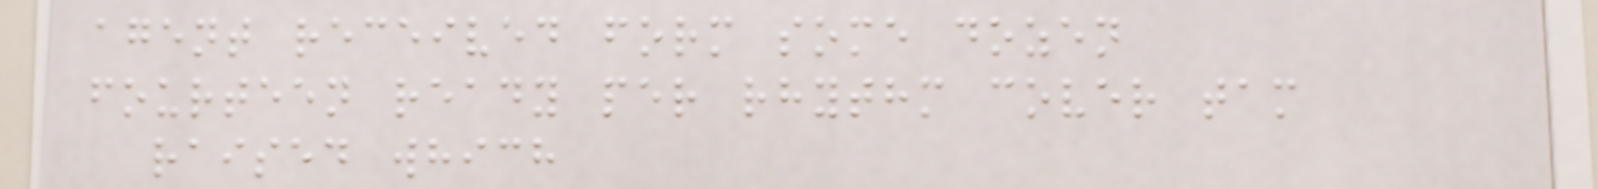agent received form some dozen
fourteen ready per rhythm cover tam
raised which
